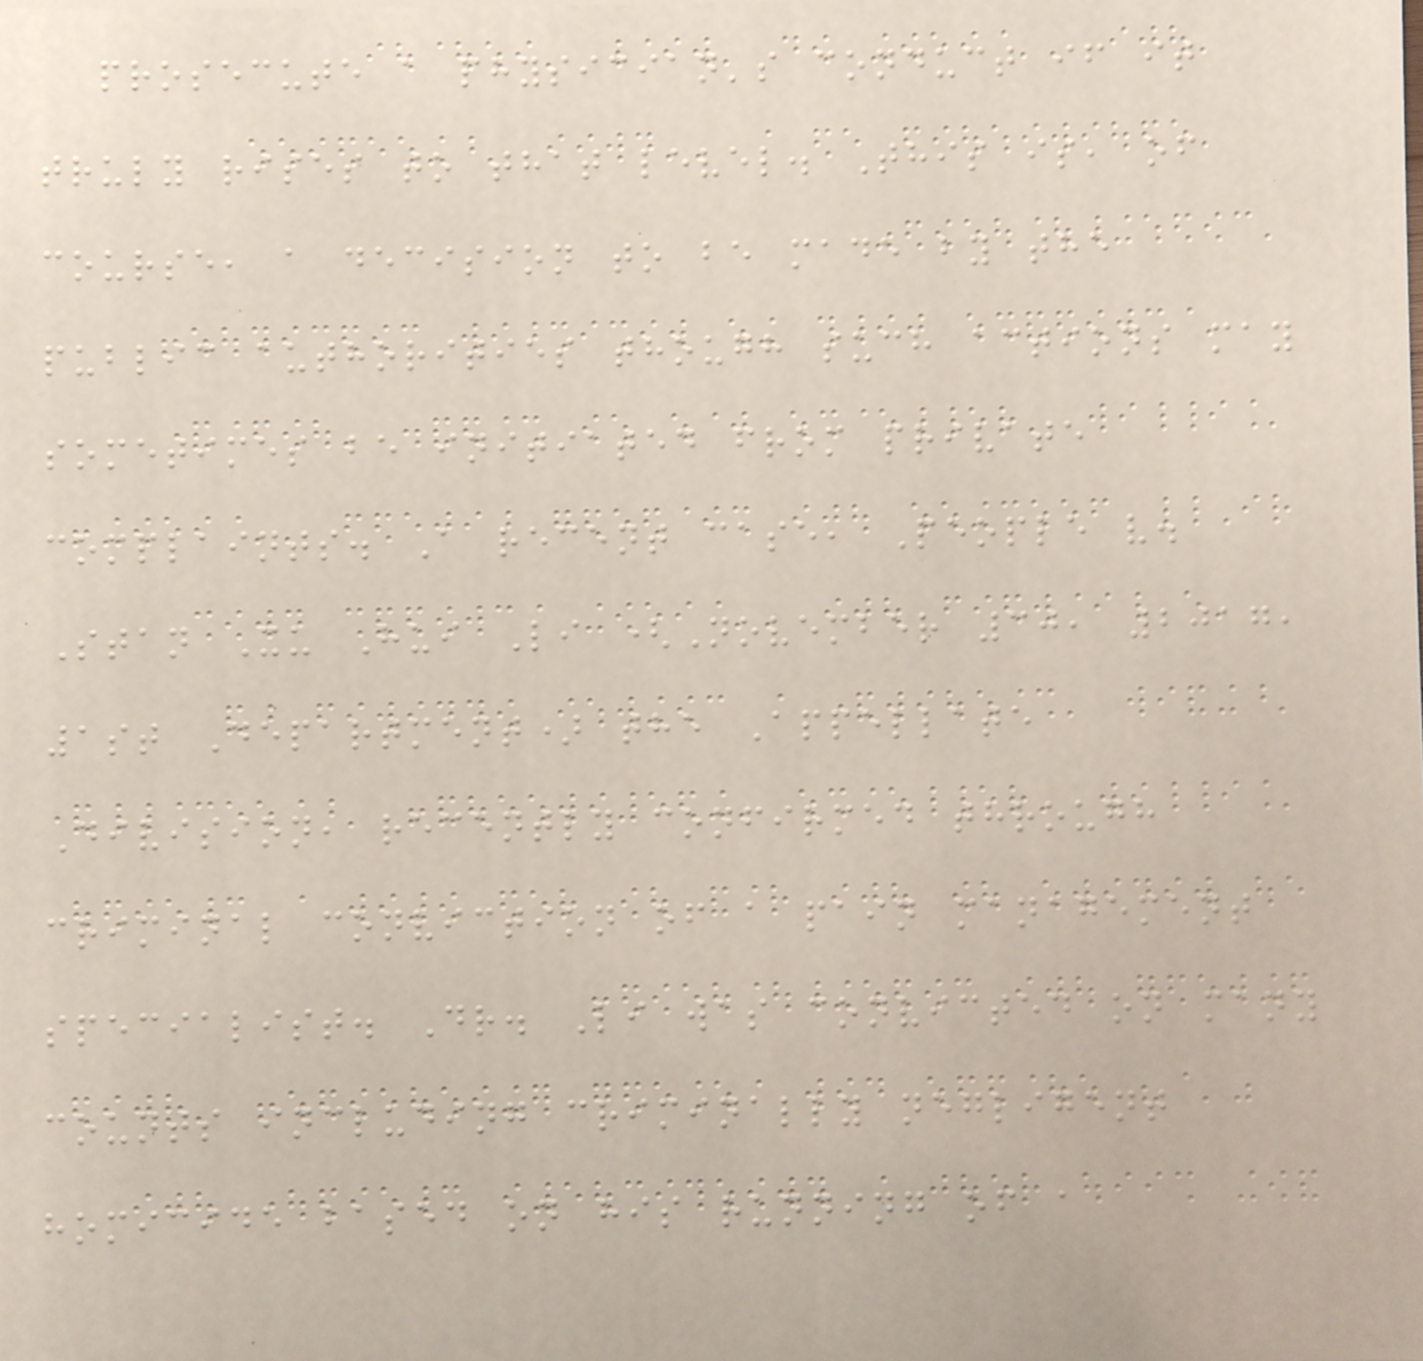prosecute a physician's conduct if it
truly rises to that level. This is, of
course, a decision to be made by the
public authorities though such actions may
sometimes be initiated from private
complaints. A recent case, People v.
Stan Xu Hui Li (November 30, 2017,
1st Department) the Appellate
Division, recently confirmed through
criminal conviction of a pain management
specialist. Dr. Li was convicted on many
counts including criminally negligent
homicide based on his running of a
